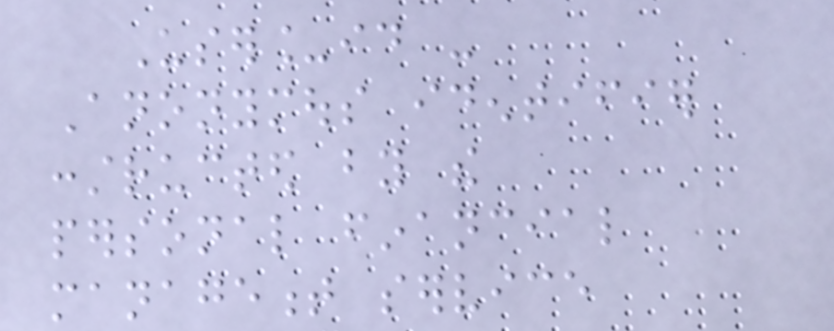User_id -
Anonymous identifier
constructed by the
personal financial
management service
